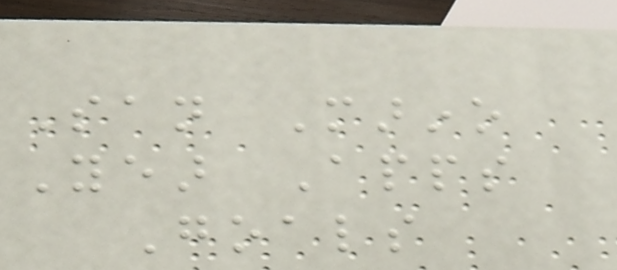San Marino
Year Apps
Goals
